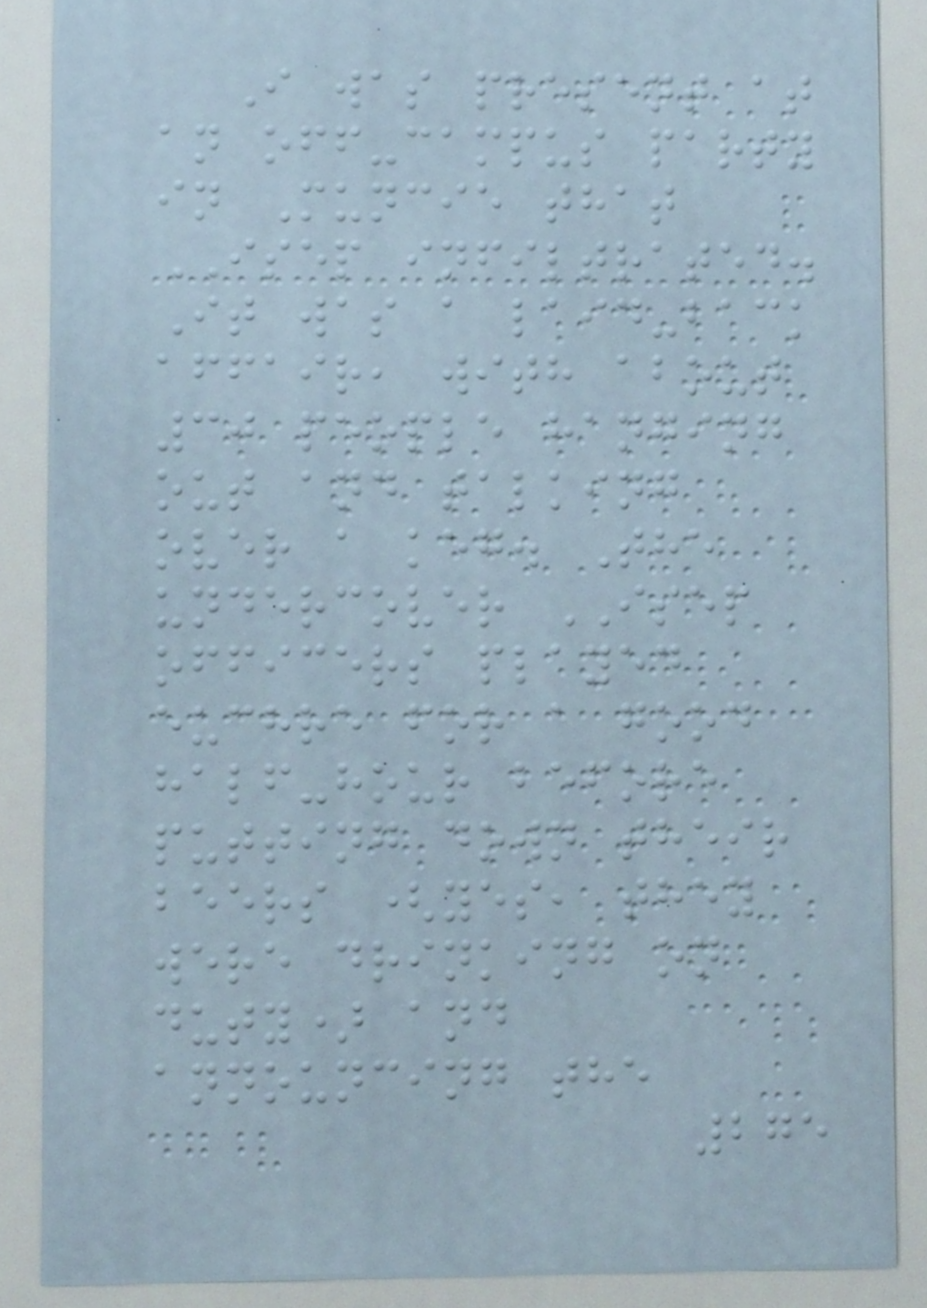I was present at
an off-campus party
in Muncie that
ISEP infiltrated.
It was a laid-back
affair, with about
30 people hanging
out and talking
over a keg. The
undercover ISEP
officers played
euchre for a good
half-hour before
putting down their
beers (yes, they
were drinking on
duty) and
announcing the
275
